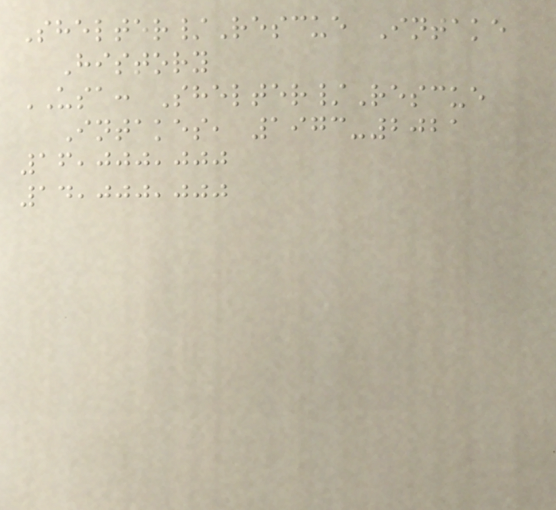Shelter/Rescue Intake
History
USA: Shelter/Rescue
Intakes, 1973-2021
16,000,000
14,000,000
